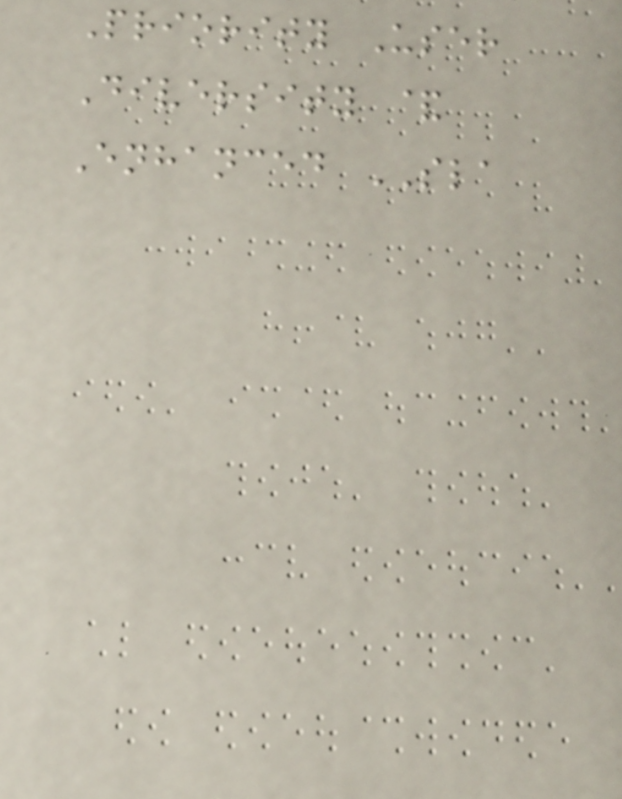Priority User
Diversity &
Enhanced SLA
